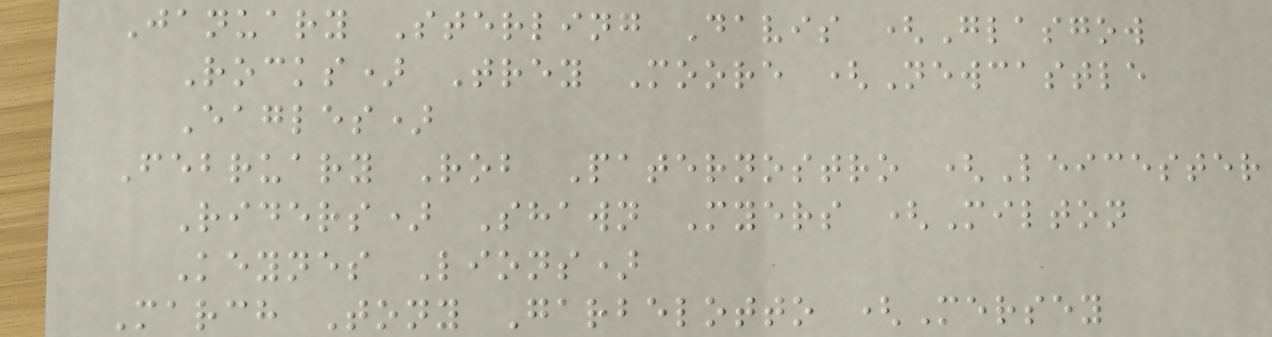January Sterling Davis (Glasgow
Rocks) Trey Moore (Newcastle
Eagles)
February Rob Paternostro (Leicester
Riders) Shawn Myers (Milton
Keynes Lions)
March Tony Garbelotto (Mersey
